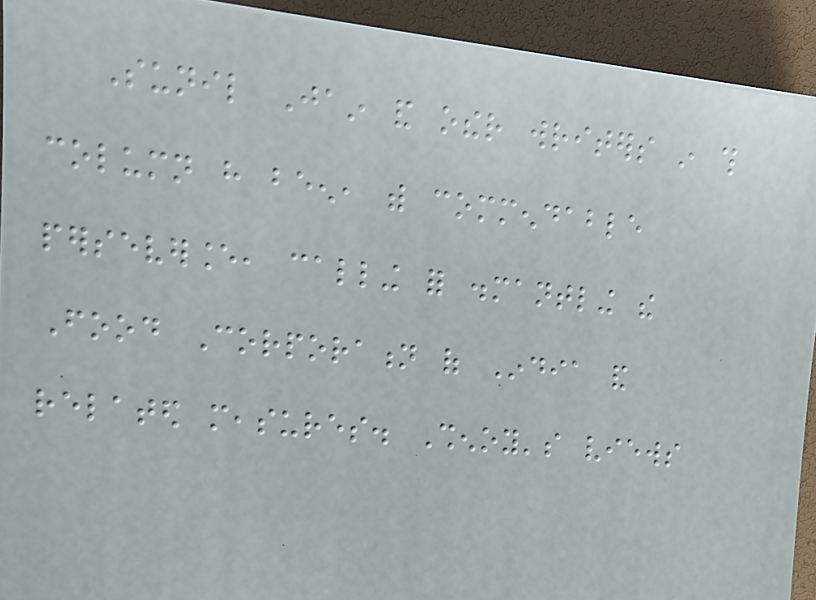Sunil Jain and other writers in this
column have been, with commendable
perseverance, calling for dismantling the
Food Corporation of India and
related measures. Shenoy's views
